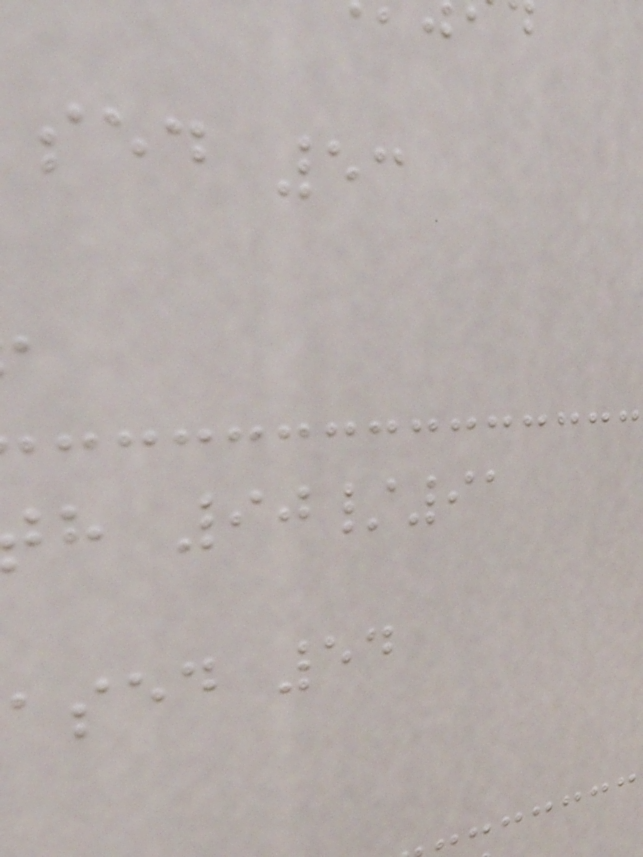sed 53
h 90/91
ased 54
